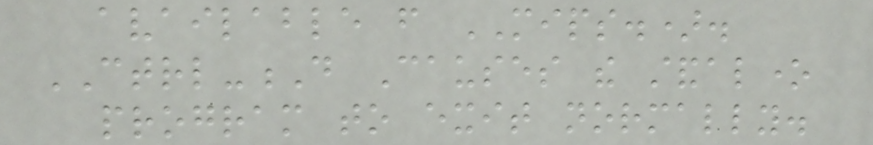available from MIPS.).
CTRL-D Causes the standalone
program to exit normally.
